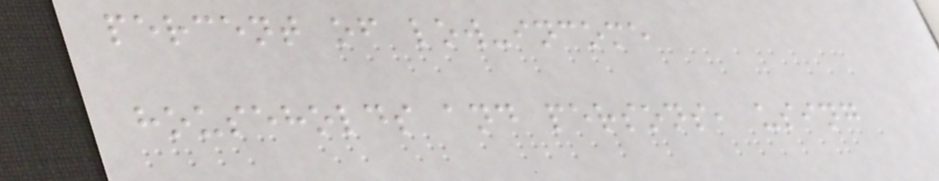percent of low-income
households and persons, using
